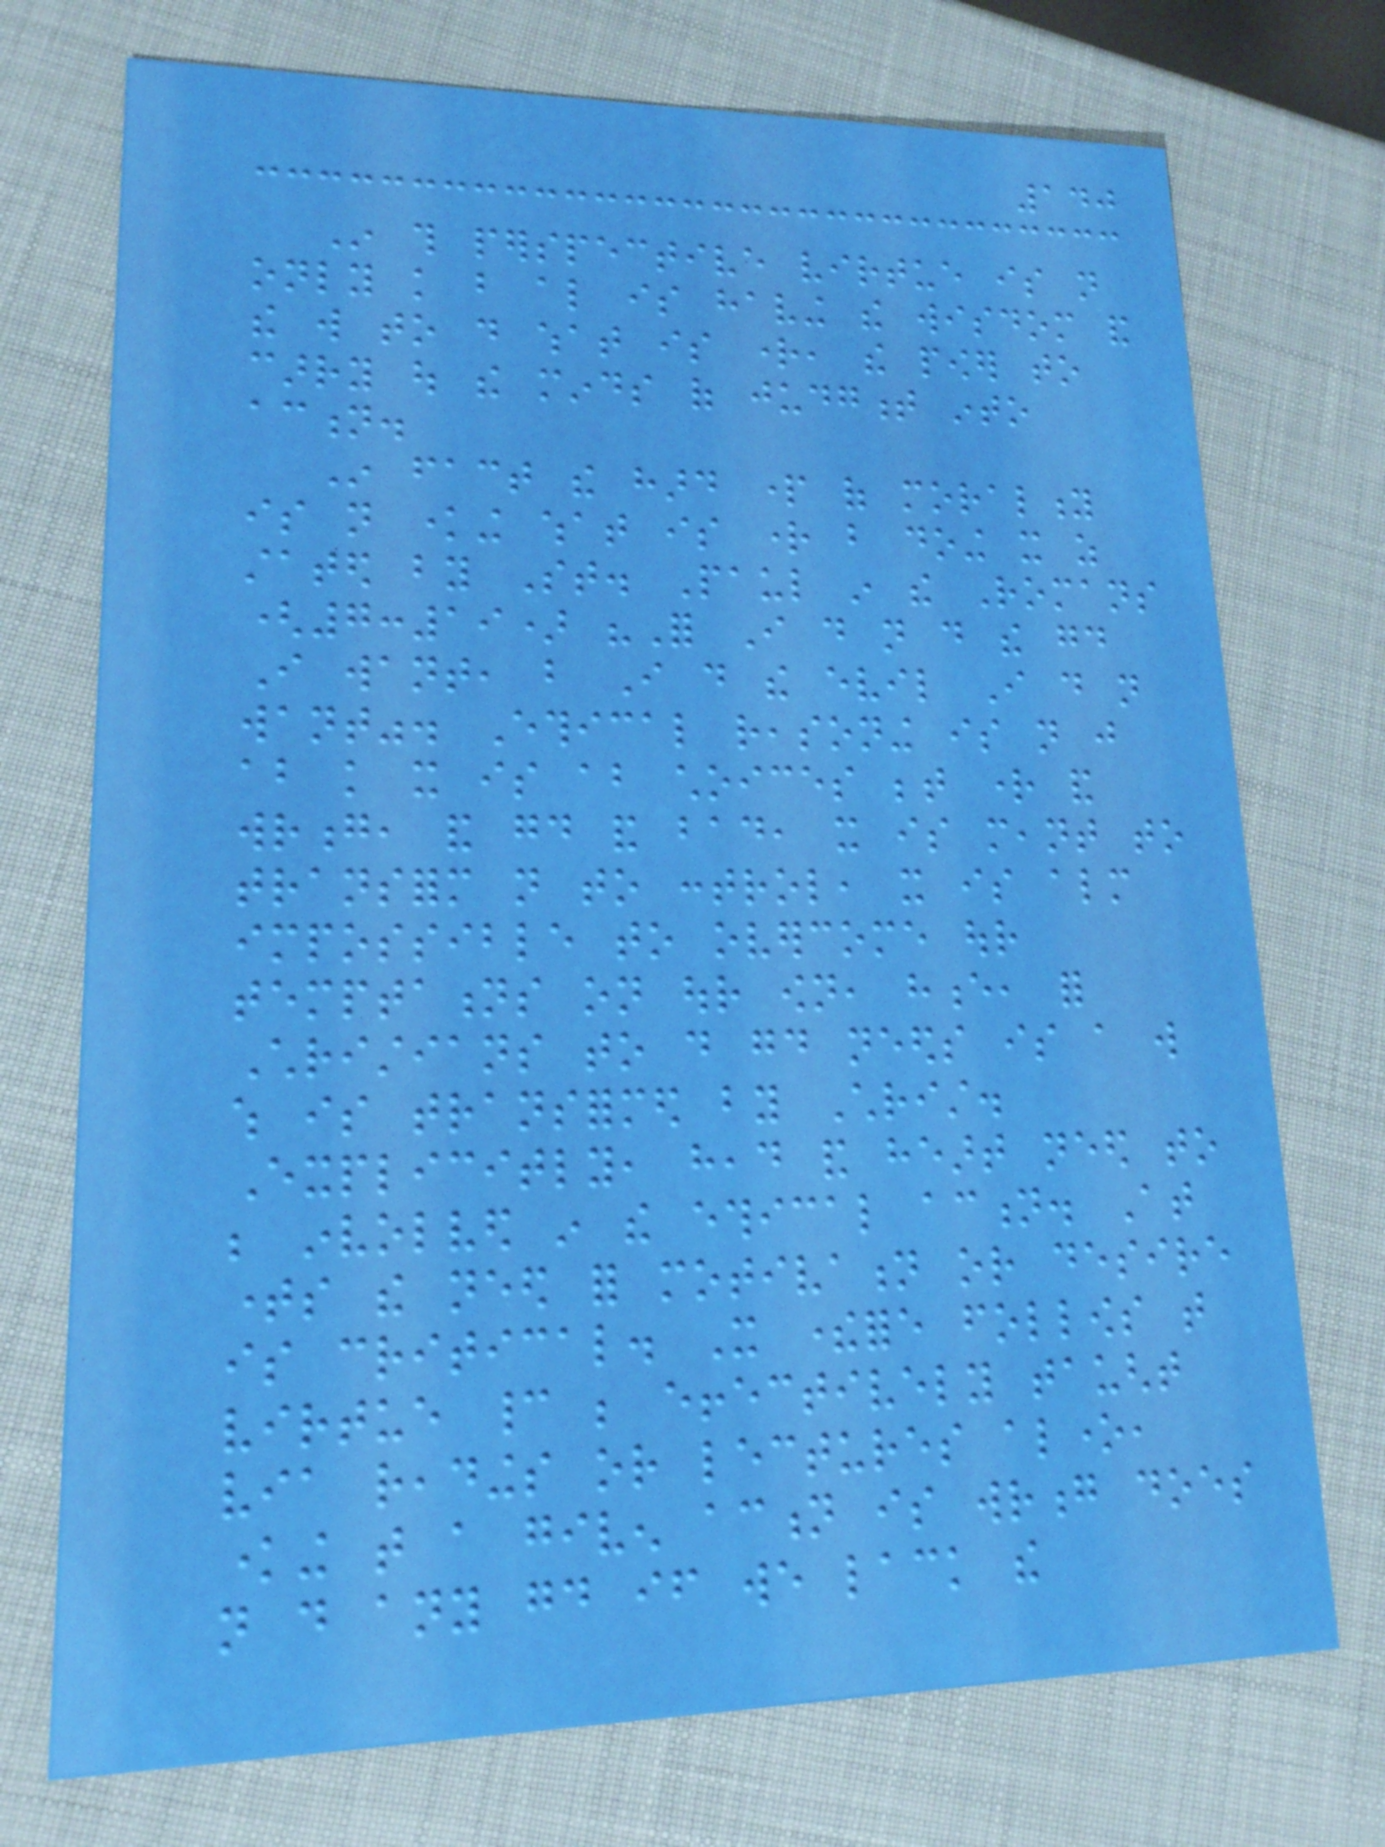140
In this perspective virtue is not
only knowledge but also is having the wisdom and
the will to do what is right, the power to
carry out the minds of judgment into
action.
In fact the hard part of morality
is not knowing what is right but doing it as
stated by St. Paul in the Romans
(7:19) "For I do not do the good
I want, but I do the evil I do not
want". Ethical reasoning is not just
about knowledge it is about choices between right and
wrong, and good and bad, it is meant to
transform not to control, it is almost
impossible to overcome our
temptations on our own, hence, for
Christians to do good needs is a will
which is transformed by Christ.
Explicitly, head and heart need to
be involved in the ethical action. At
times the need for motivation or desire
is critical. It therefore follows that
virtue cannot be effectively taught
via readings or lectures alone,
knowing that a given action is wrong does
not do any good if we lack the
